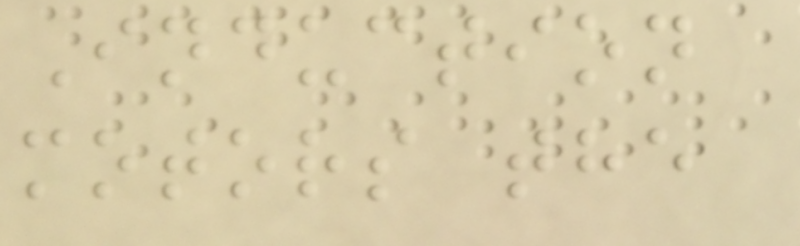Induction
motors the
